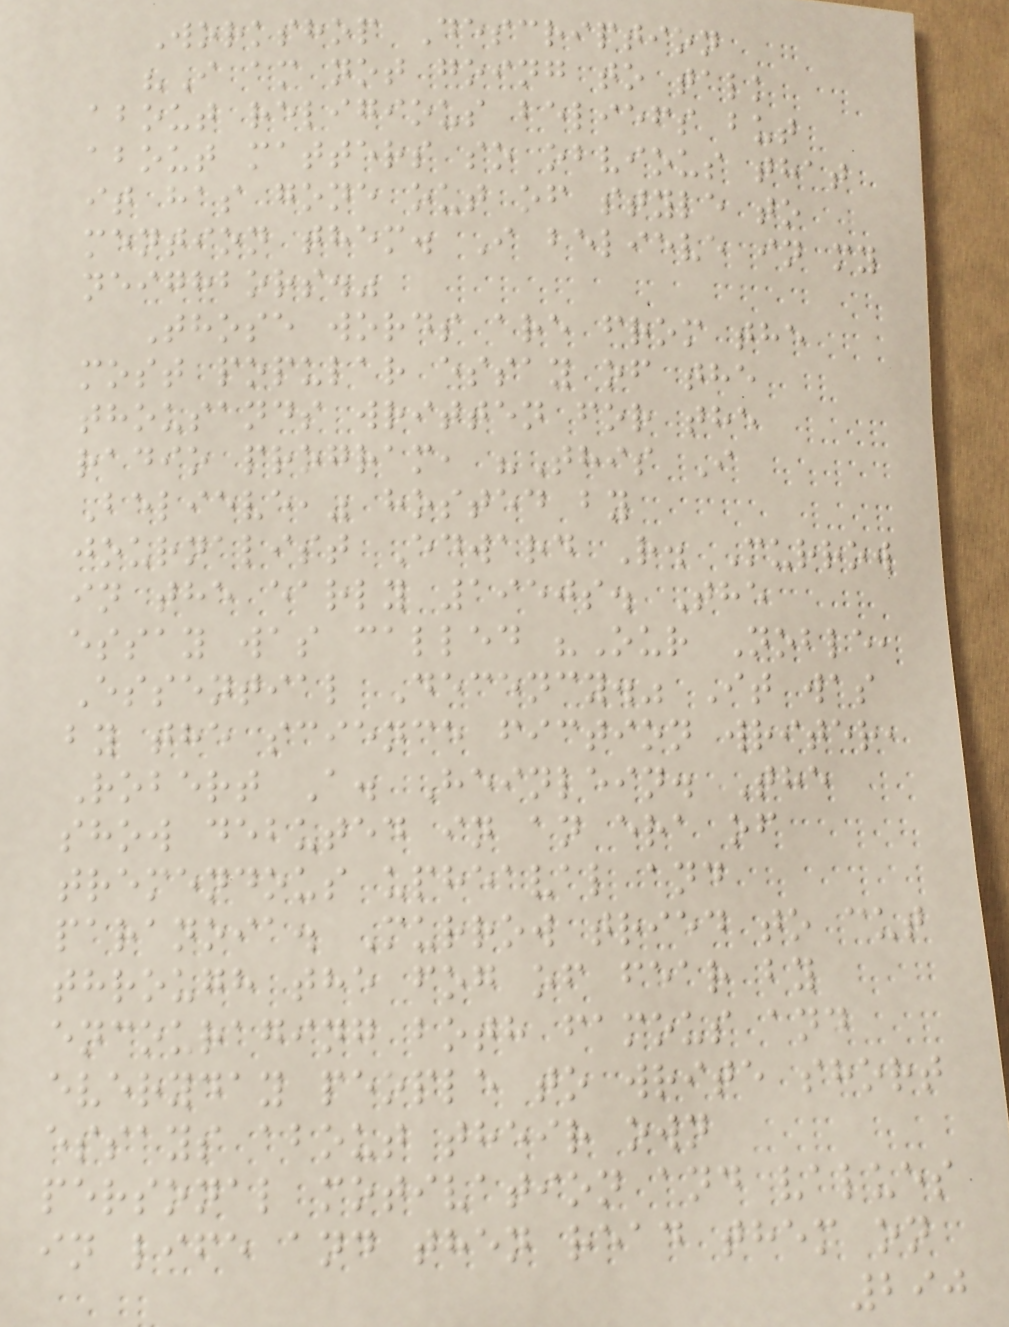Workshop Description
"I am not going to talk
about religious beliefs but
about matters so obvious that
it has gone out of style to
mention them. I believe in my
neighbors."
Those words are from the
most popular essay of the
thousands written for the
radio program, "This I
Believe," hosted by
journalist Edward R. Murrow
in the early 1950s. The
essay was called "Our Noble,
Essential Decency." It was
by the science fiction writer,
Robert A. Heinlein. The
show debuted in an era of
tremendous upheaval and
paranoia. Murrow tried to cut
through the fog of fear by
encouraging both famous and
everyday people to write short
essays about their own
personal motivation and values
in life and then read them on
290
